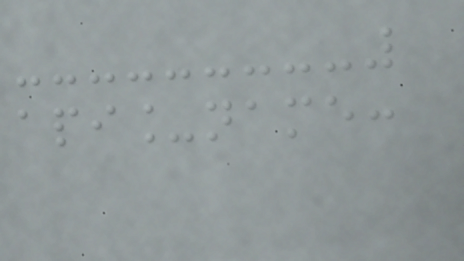api_name:
